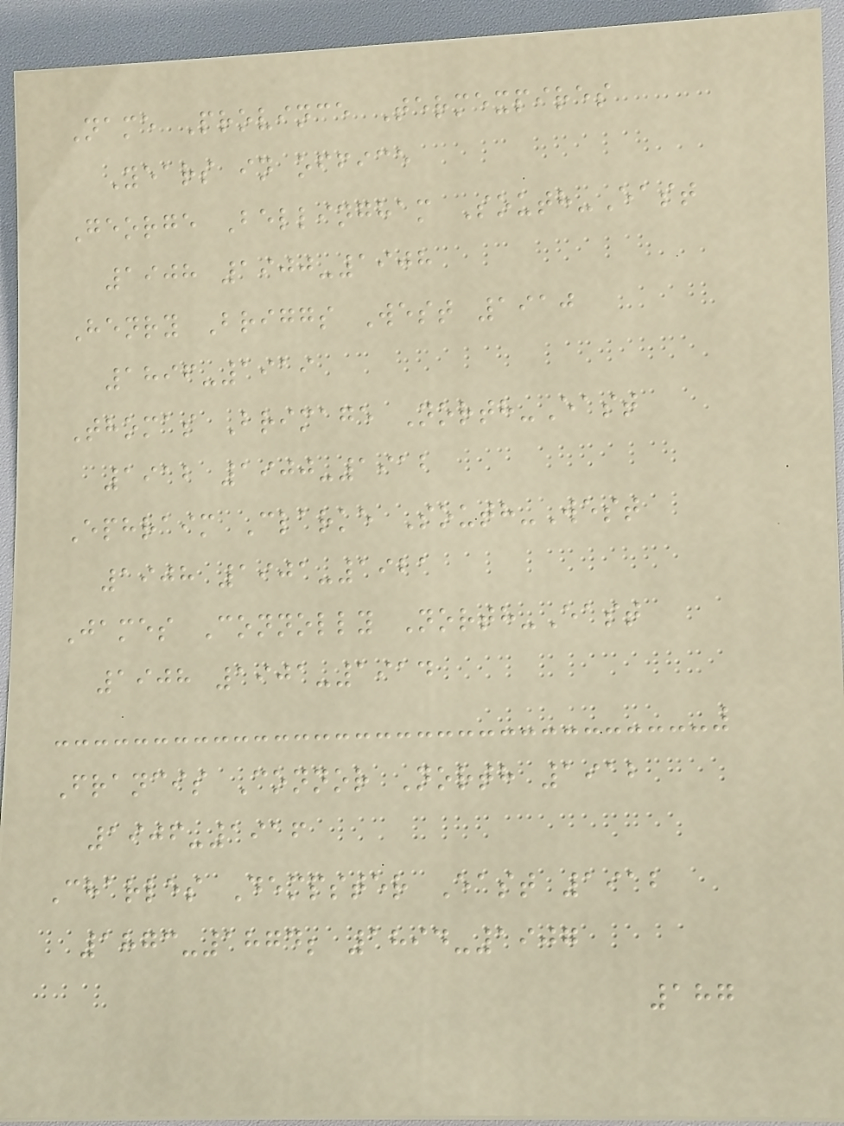Name Province Termexpires
Years in office
George Bellingham South-East
1908 1900-1908
Henry Briggs West 1910
1896-1919
Thomas Brimage North-East
1912 1900-1912
Ephraim Clarke South-West
1908 1901-1921
James Connolly North-East
1908 1901-1914
Francis Connor North 1912
1906-1916
Charles Dempster East 1912
1873-1874; 1894-1907
187
